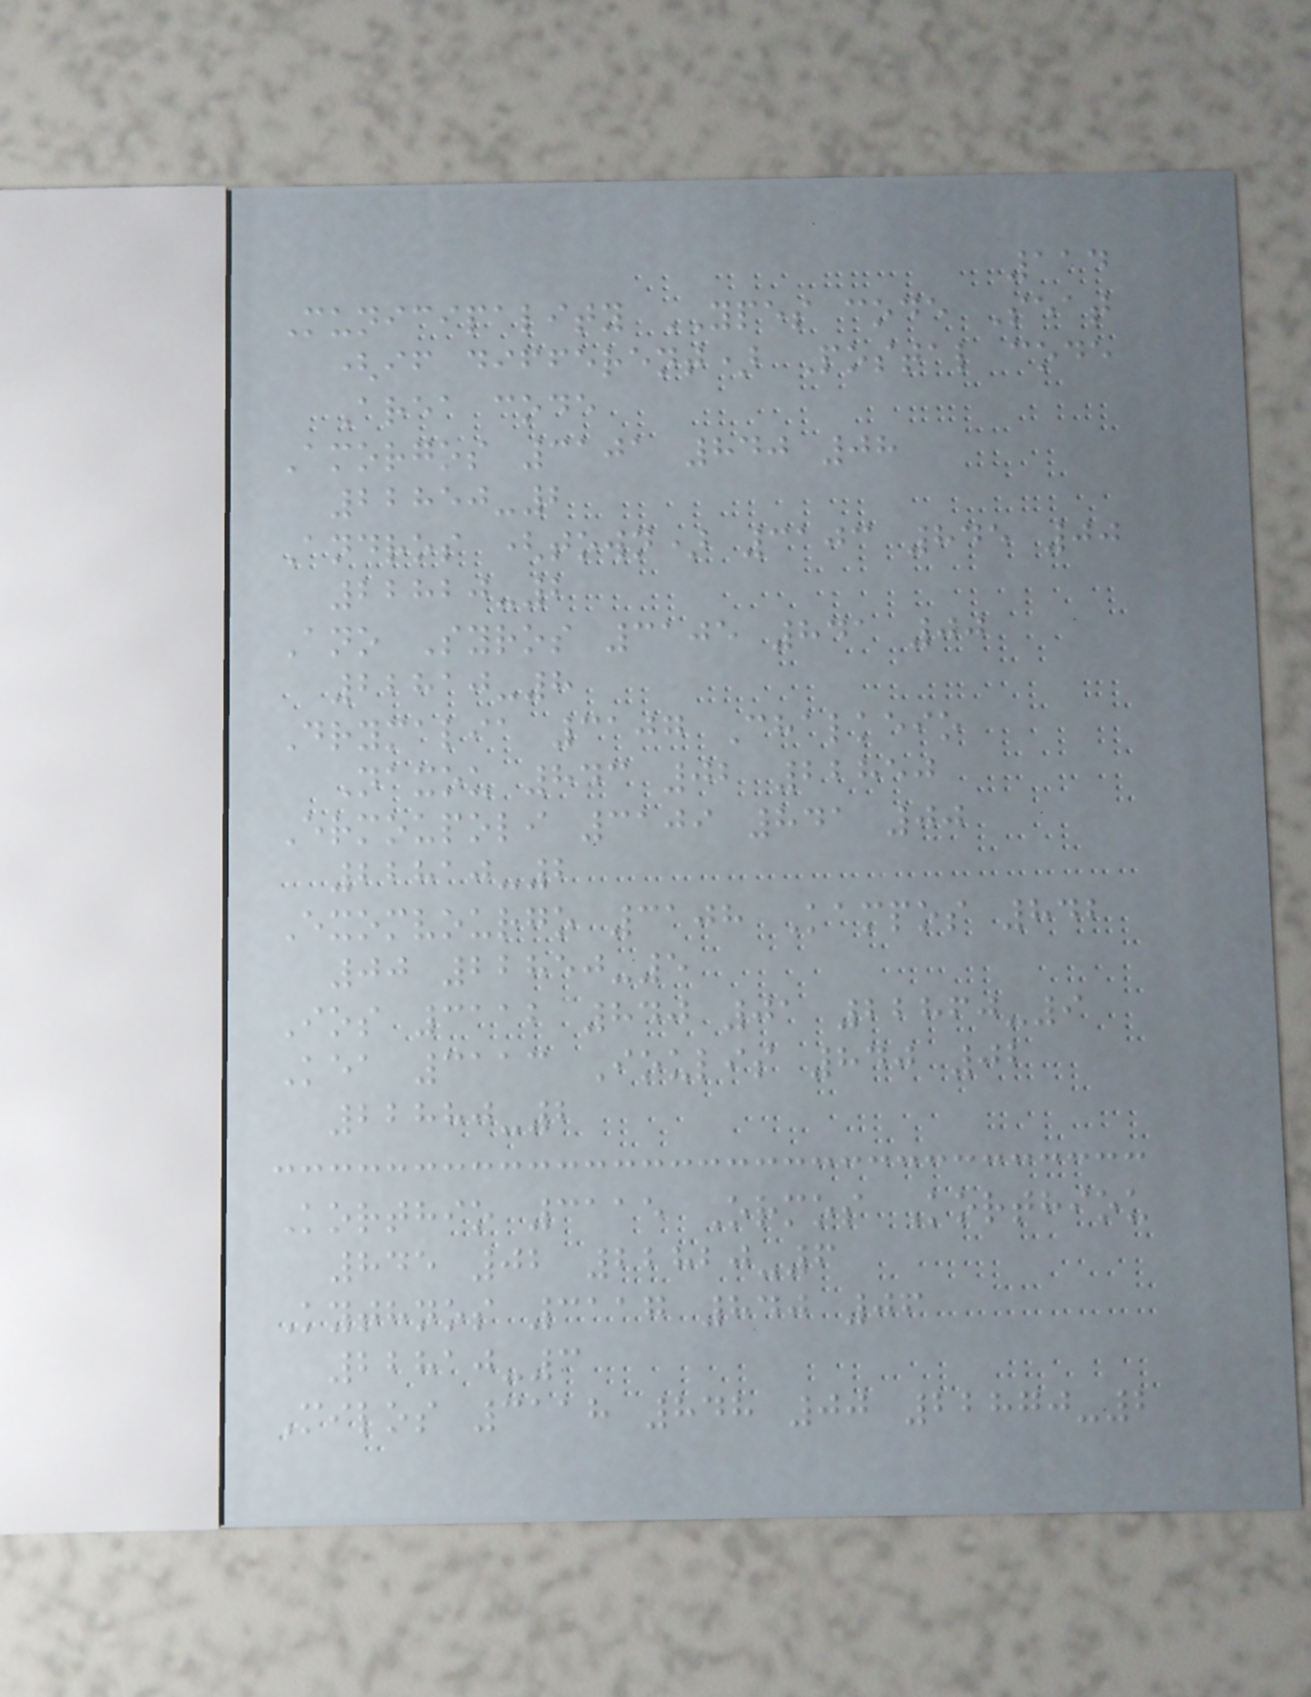114
Municipality YPES code Seat
(if different) Postal code
Area code
Amorgos 3101 840 08
22850-2
Andros (town) 3103 845 00
22820-2
Ano Syros 3105 841 00
22810-8
Drymalia 3107 Chalkeio
Naxou 843 02 22850
Ermoupoli 3109 841 00
22810-2
Exomvourgo 3108 Kampos 842
00 22850-5
Ios 3112 840 01 22860-9
Kea 3113 Ioulis 840 02
22880-2
Korthio 3115 Ormos Korthiou
845 02 22820-6
Kythnos 3117 840 06
22810-3
Milos 3118 848 00 22870-2
